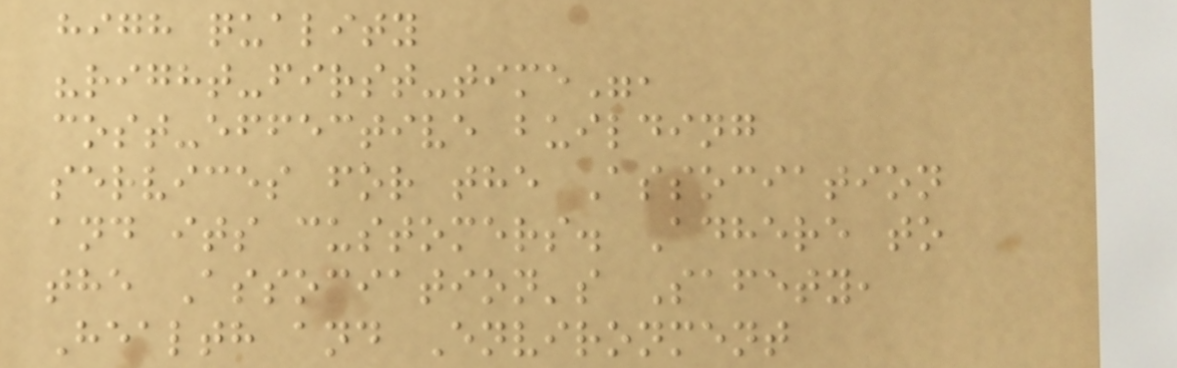high quality
"right-first-time",
cost-effective building
services for the Association
and its customers. Adhere to
the Association's Safety,
Health and Environment
